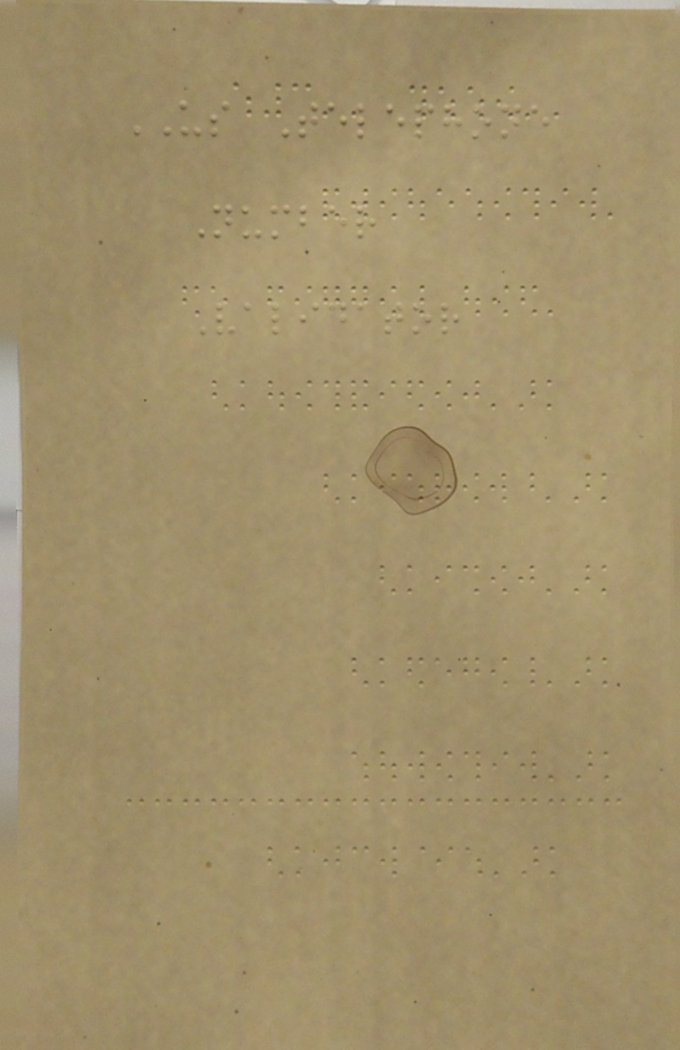US Telephone
Number
Validator
